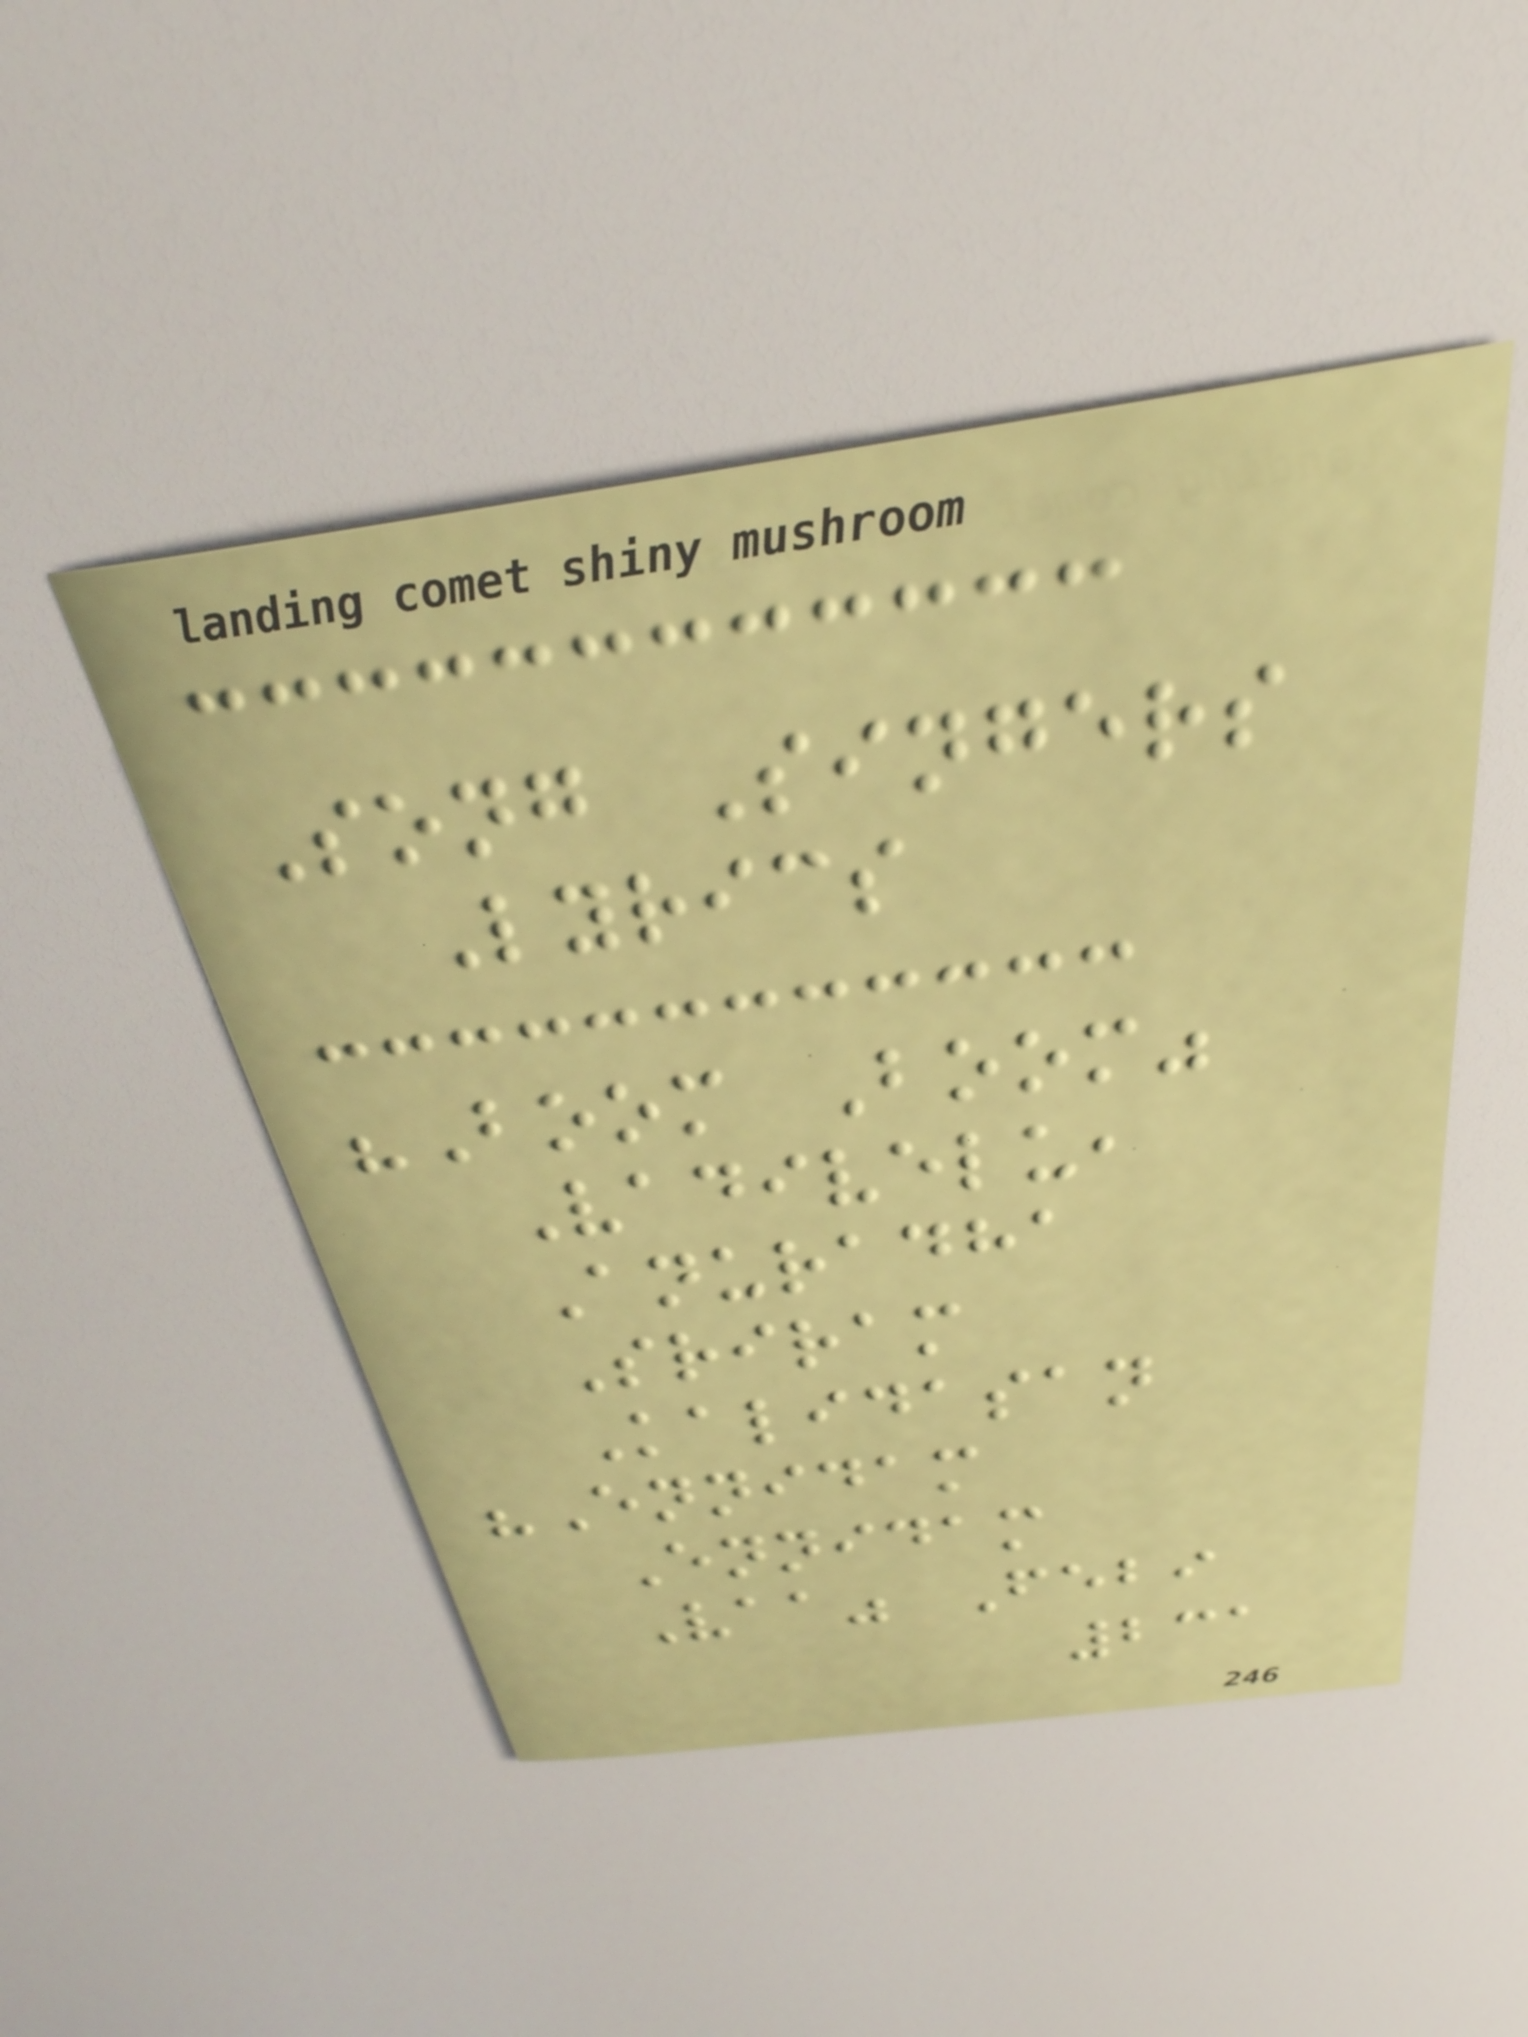Song Singers
Lyrics
"Boom Boom"
Vadivelu,
Anuradha
Sriram
Kalidasan
"Ennidam
Ennidam
Vaa" Febi
231
